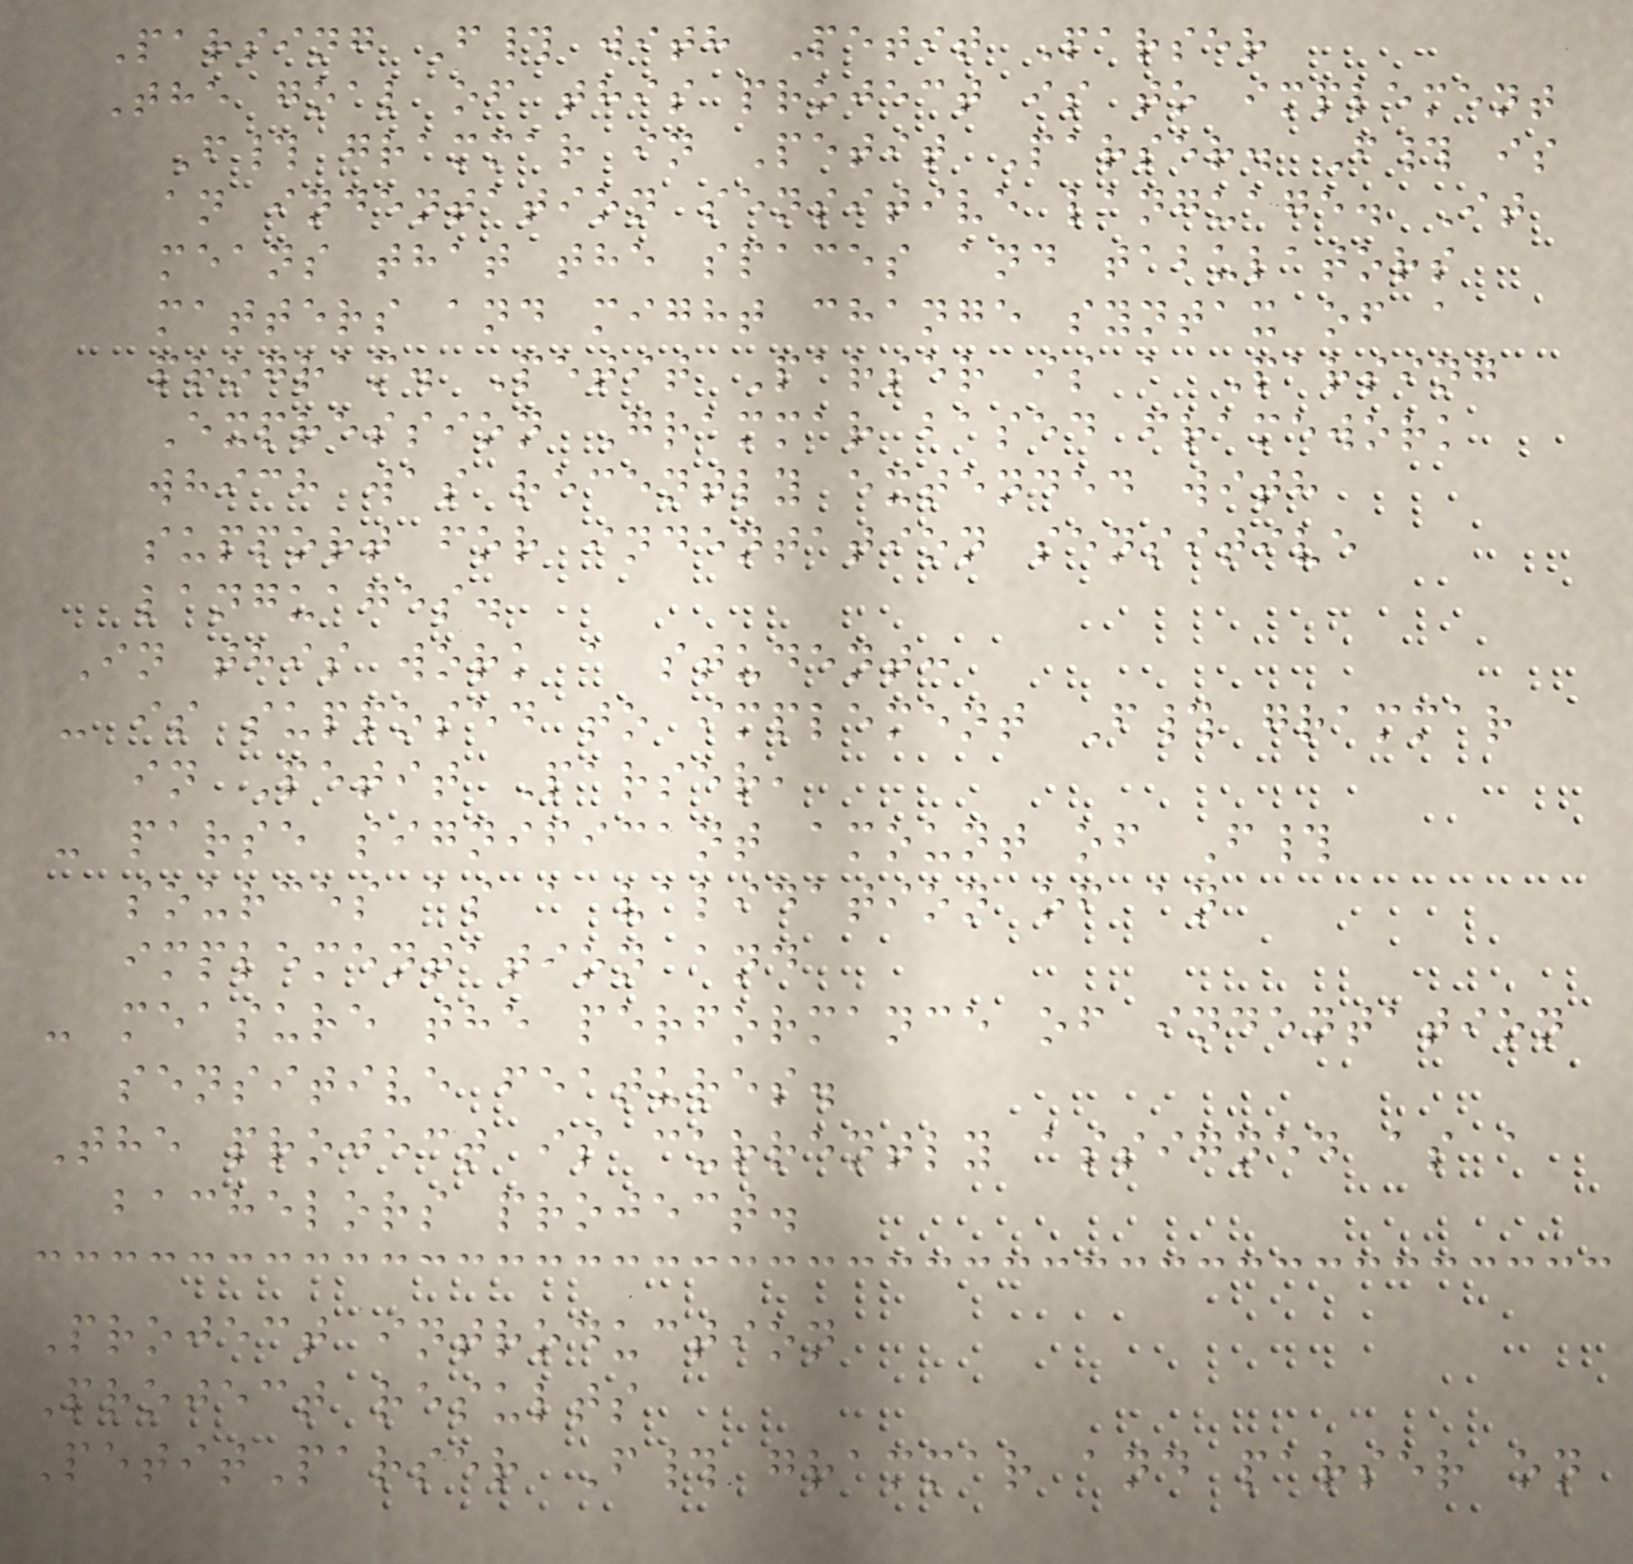Parsing F# with Petit Parser
The goal of this project is to implement
F# grammar in Petit Parser. F# is
an indentation sensitive language. It
means that the spaces and tabulators
matters and might change syntax of a
program. Petit Parser is a Parsing
Expression Grammar based framework
which was recently extended with
support for indentation sensitive
languages.
In this work a student:
- is supposed to implement F# grammar
in Petit Parser,
- parse significant amount of F#
sources as a validation of an
implementation and
- measure the performance of indentation
sensitive features.
The project is currently assigned as a
bachelors project.
Project introduction
Project results
PetitParser F# grammar and parser on
